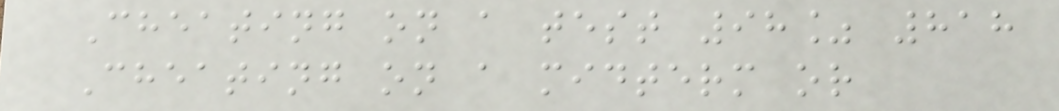Cheating on a test 98% 818
Cheating on a midterm or
